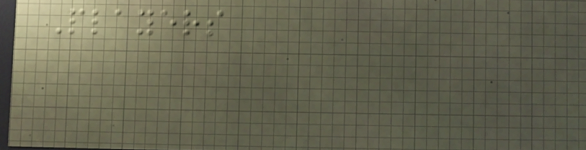Players
